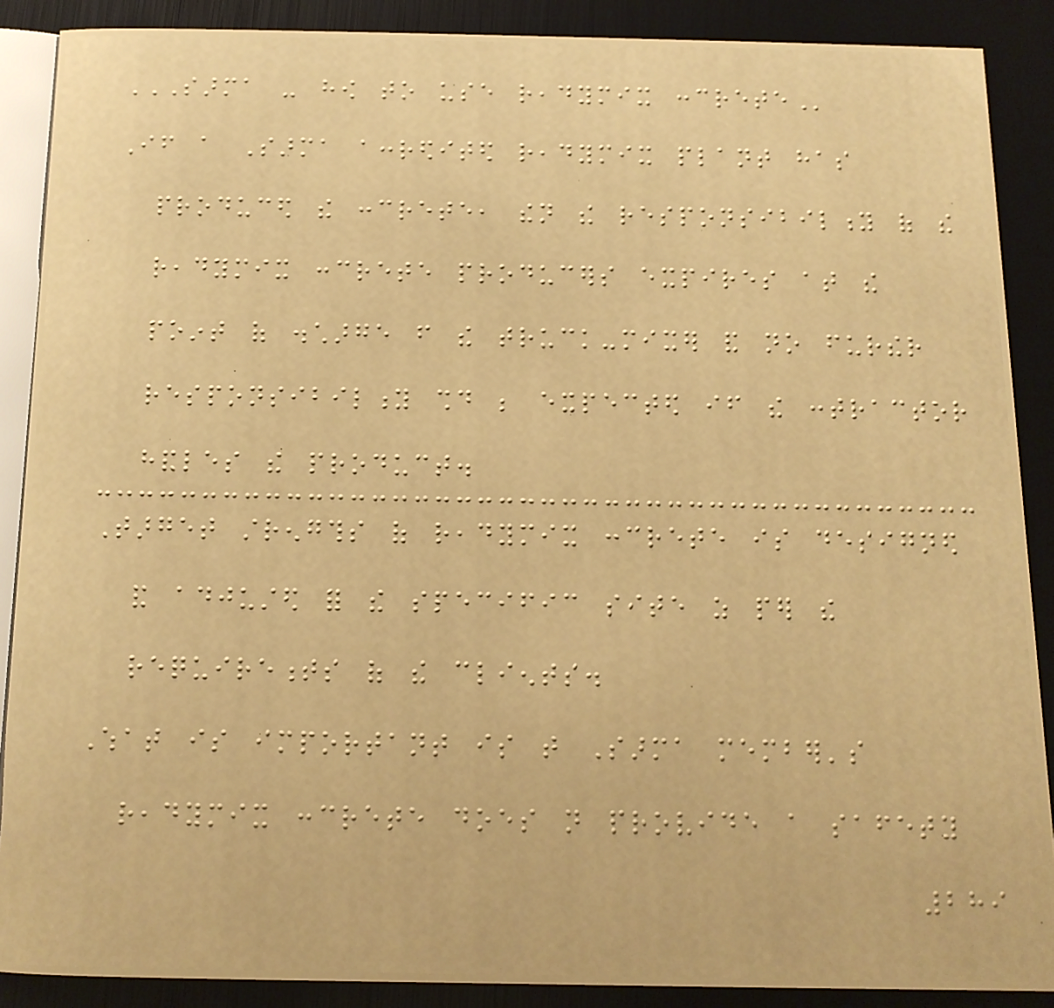SARMA - HOW TO USE READYMIX CONCRETE
If a Sarma accredited readymix plant has
produced the concrete, then the responsibility of the
readymix concrete producers expires at the
point of discharge from the truck-mixer and no further
responsibility should be expected if the contractor
handles the product.
Target strengths of readymix concrete is designed
and adjusted for the specific site as per the
requirements of the clients.
What is important is that Sarma member's
readymix concrete does not provide a safety
289
